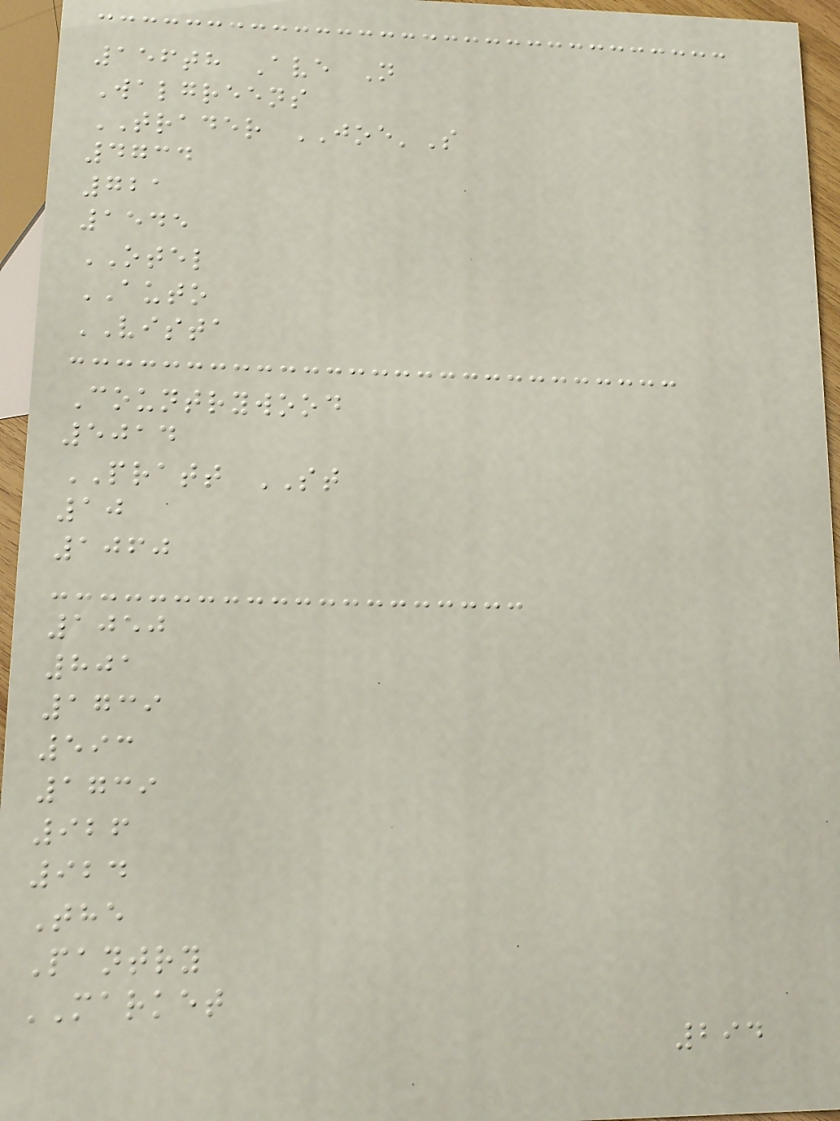156th Ave N
Walgreens
TRADER JOE'S
4734
721
1545
OTEL
AUTO
VISTA
Countrywood
5014
PRATT ST
10
1060
1050
801
1739
593
1739
926
924
The
Pantry
MARKET
294
